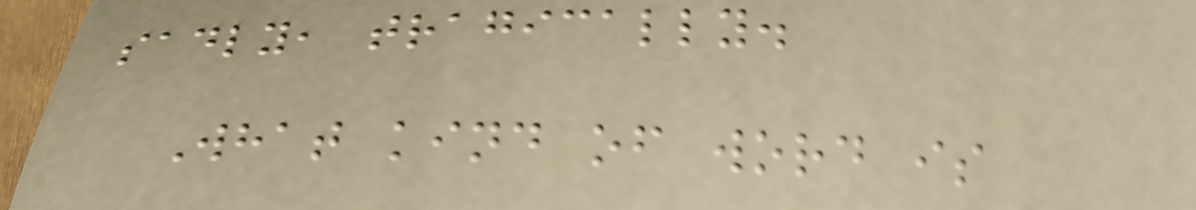sadly, tragically.
What kind of word is
